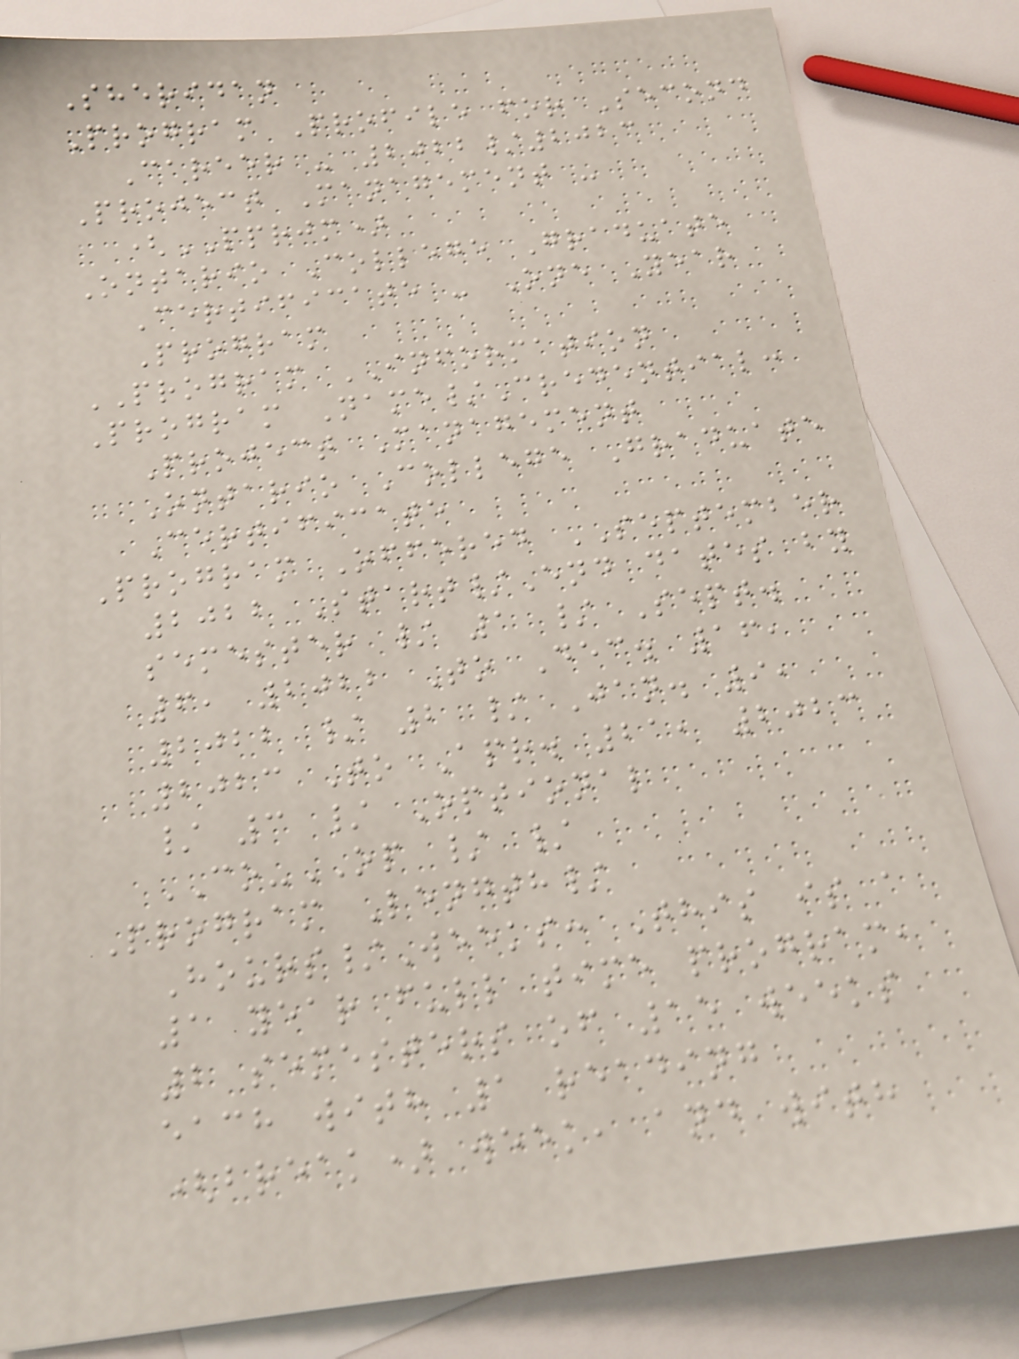Sheridan
Program Profile for Second
Career - 2022/2023
Project Management -
(PPRJM)
Ontario College Graduate
Certificate - One Year
Program
PROGRAM INFORMATION
Program Name/Credential:
Project Management
Ontario College Graduate
Certificate
Program Offered SEPTEMBER
2022 Start/End dates by
semester / 1 / Sept.
6, 2022 To Dec. 16,
2022 / 2 / Jan. 9,
2023 To Apr. 21, 2023
/ 3 / Optional
CO-OP / /
Program Length/
Hours/Weeks: This is a
1 year full time program,
2 semesters of 15 weeks
each with 1 reading
(break) week, and with
